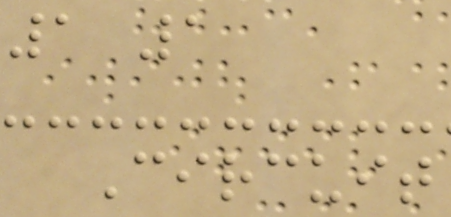1 1
Circuit
